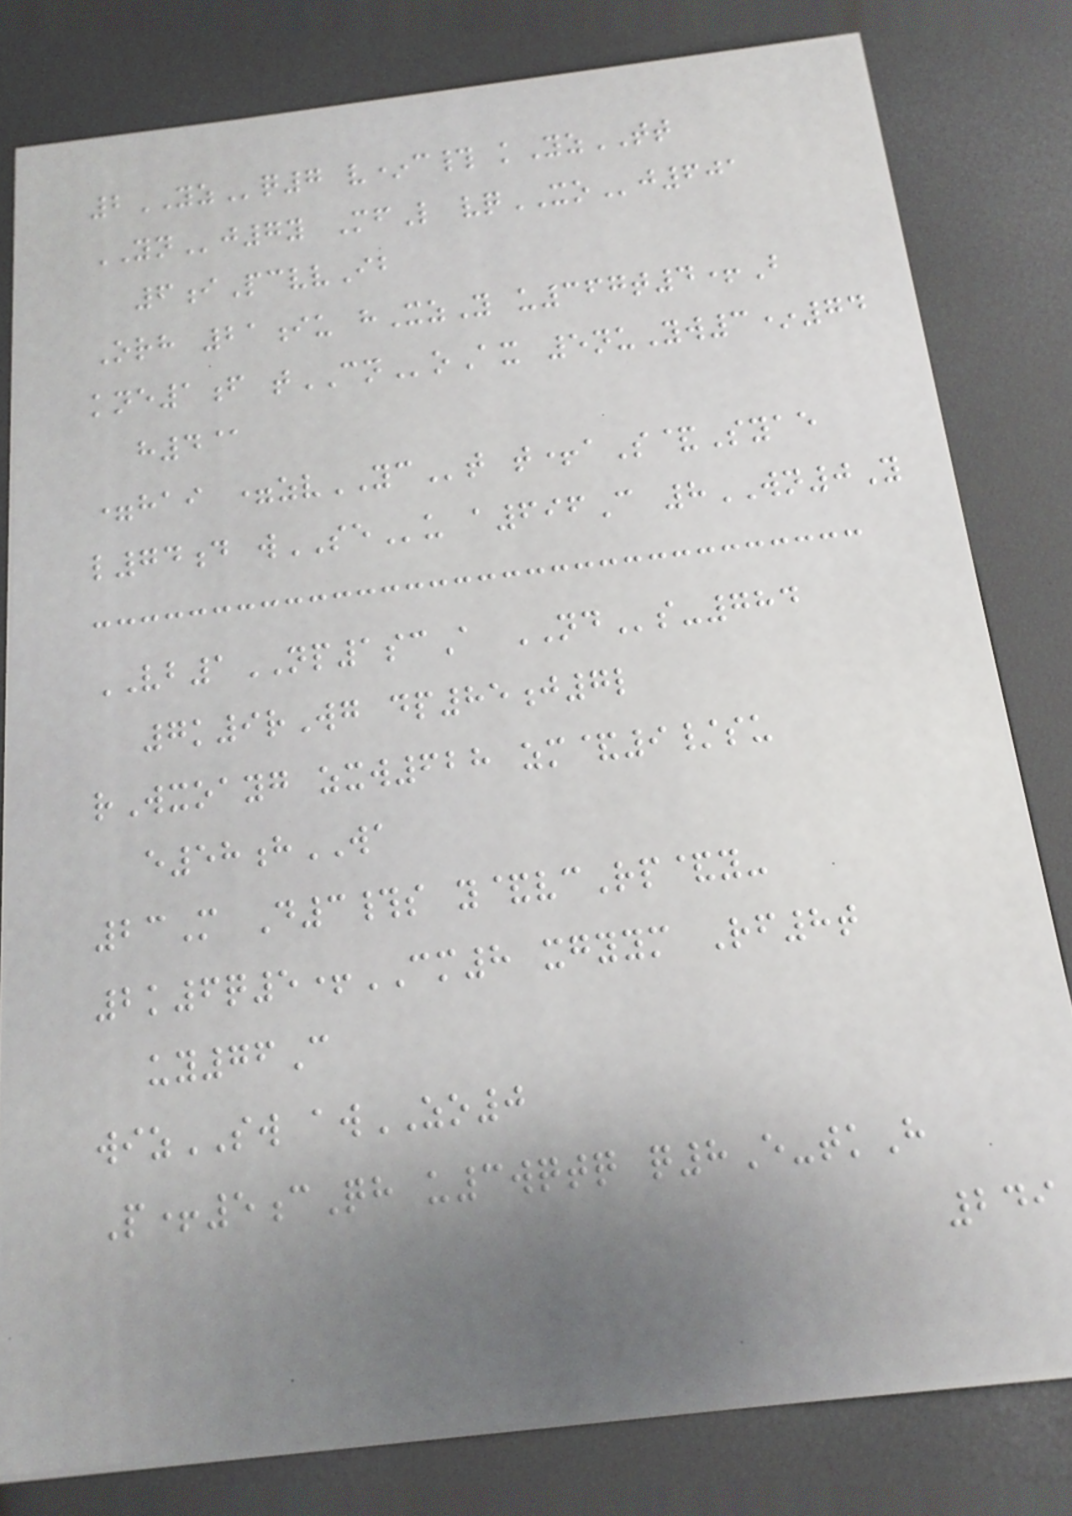2YZq7 v*c# kYzTT
YNj7y MfL vqXOj601
6iPcvvIb
Orh 21iu hXzY u367t4+B
kne1f tCNoAx 5nuYw3*74
h4@
=hai =zvYCt t+aS&Syae
l74d wSEu a696C 8WN0Y
VB1NP1scA NDs-784
7k9rWg dp85j7l
rWxoayg zxw628 zm&9/su
e58hWA
23M D3#s y&vcRp&y-
2k6q5+CM8 xgyym Rf8t
uy76C
wizSW awZO0
P+5cQh u3wqtq q8E-tkH
249
